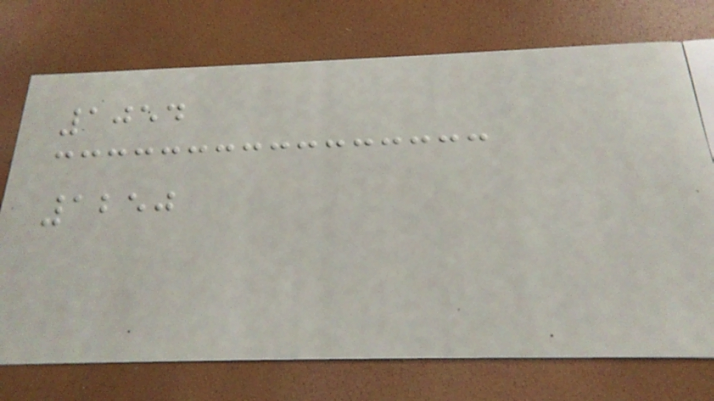1054
1250
